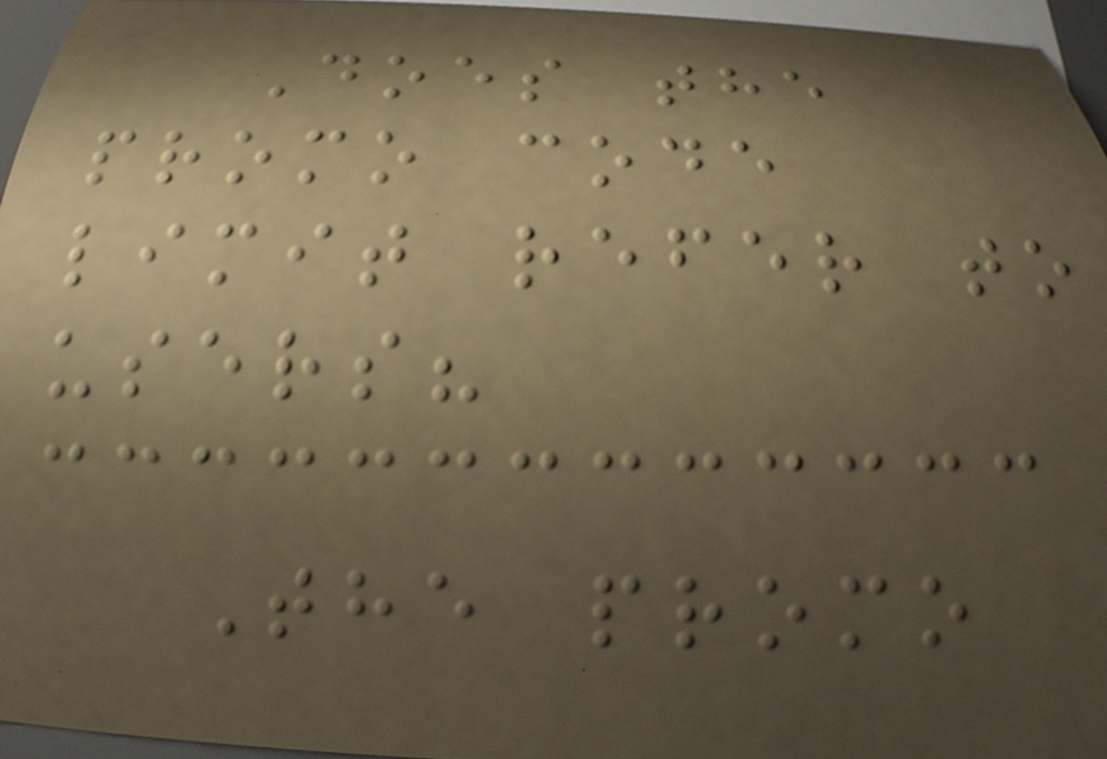Does the
promo code
limit refer to
users?
The promo
